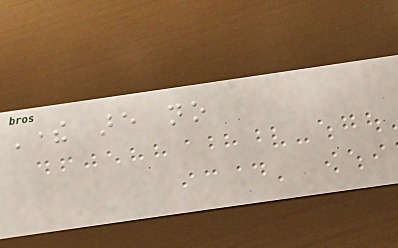There are no
